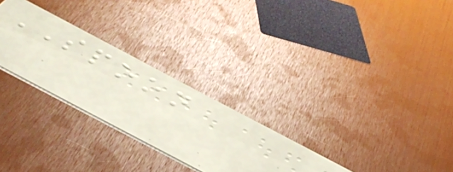SPOON
